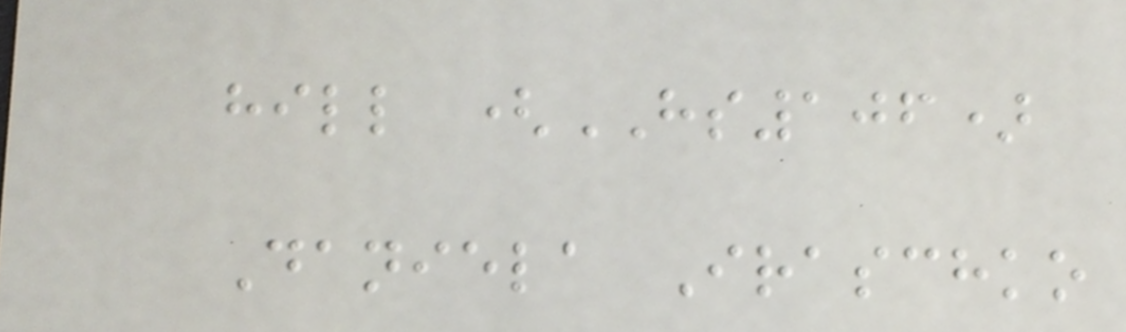hill (HS106)
Daniela Iraschko
